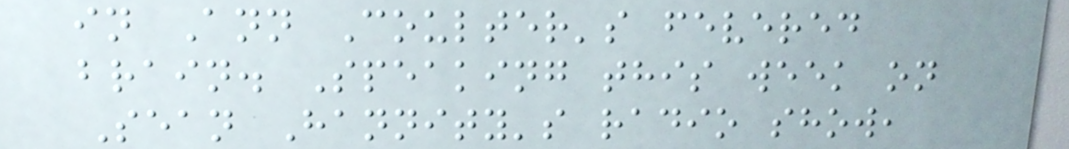in Ann Coulter's fevered
brain. Speaking this week on
Sean Hannity's radio show,
